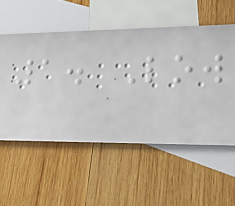1. Low
